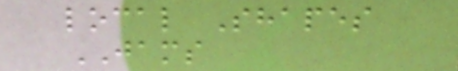local Shapes
JAMS
